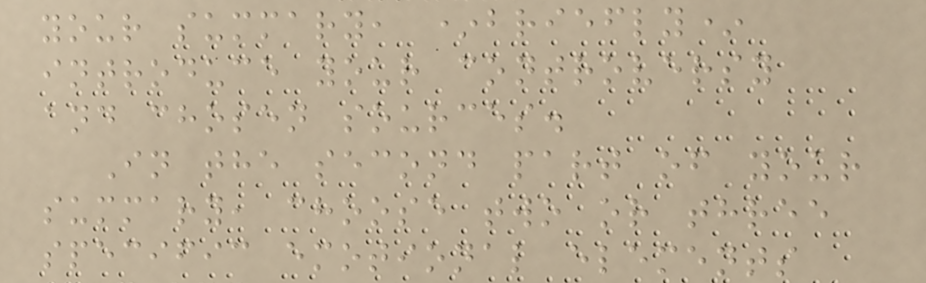your summary, *briefly*
introduce your controversy
and chosen sources.
In the second part of your
summary, choose two or three
specific emotional elements
